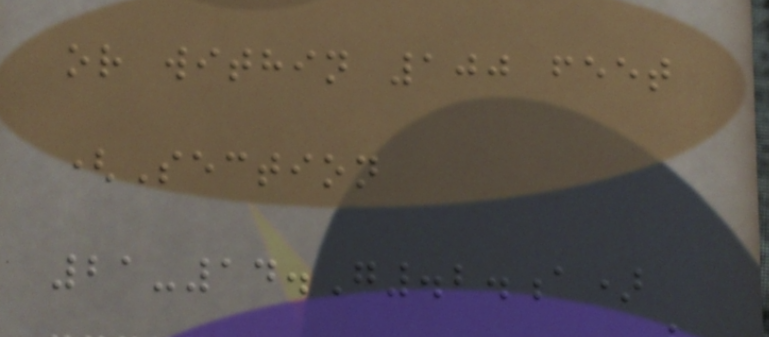or within 100 feet
(Section
21-14.G.2.a)
